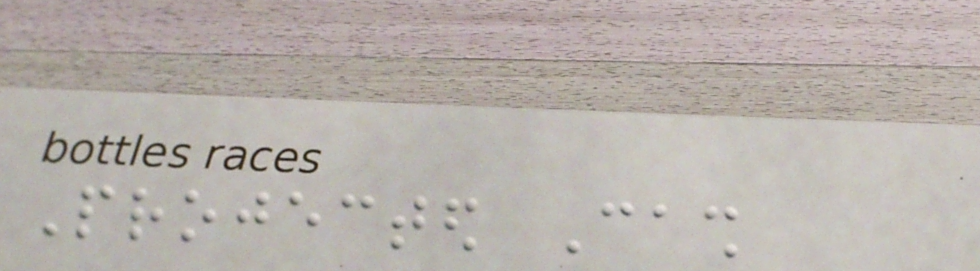Projected Cash
